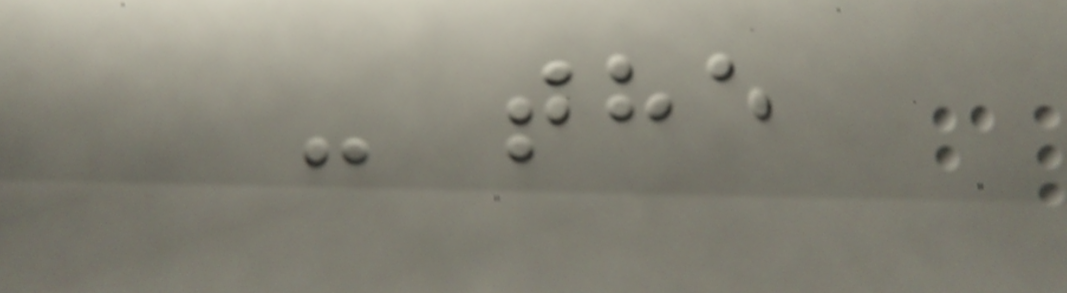- the
